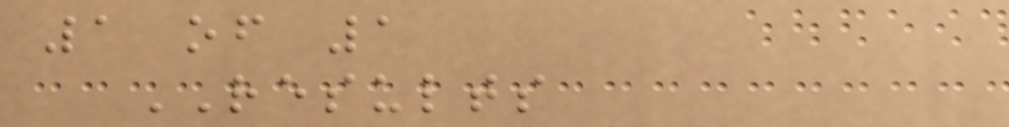1 of 1
RESULTS
